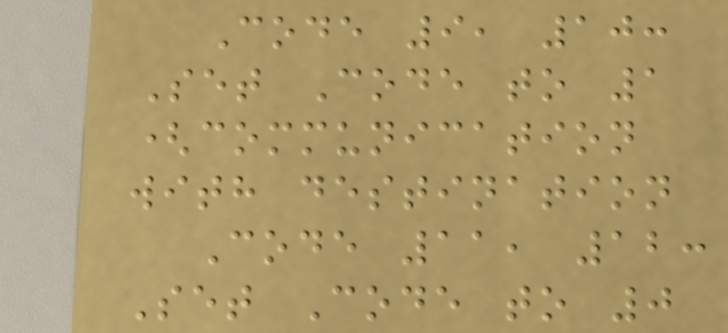Code 9, 10:
Set Code to 1
(communication
with destination
Code 11, 12:
Set Code to 0
